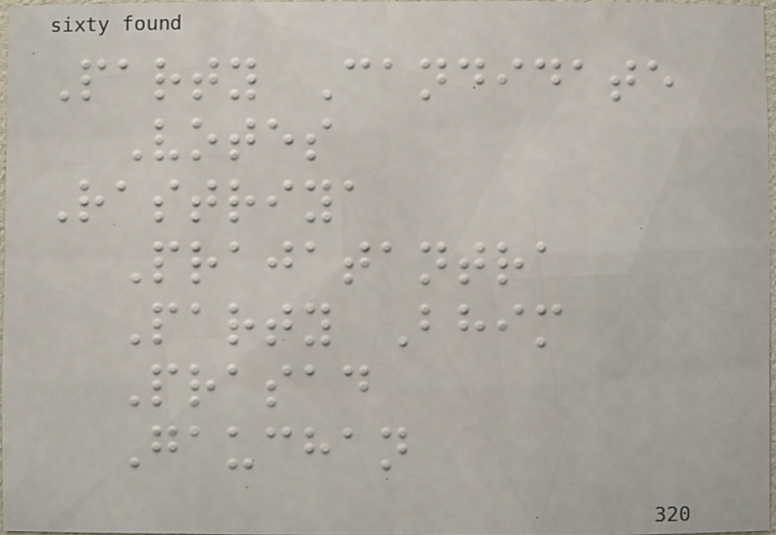Party Candidate
Votes
Rastriya
Prajatantra
Party Bhim
Prasad
Gauchan
